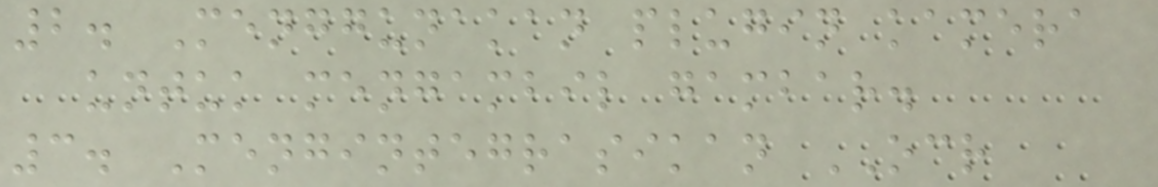2. Menggunakan plugin kamera
untuk mengambil gambar.
3. Mengintegrasikan OCR
